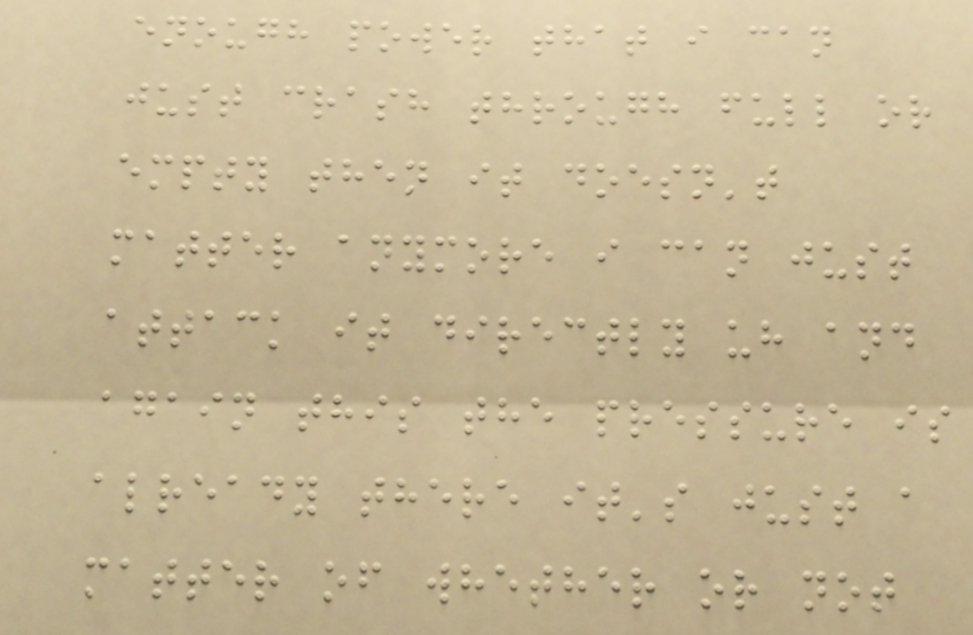enough power that i can
just crash through full or
empty then it doesn't
matter anymore i can just
attack it directly uh and
again this the pressure is
already there it's just a
matter of whether or not
